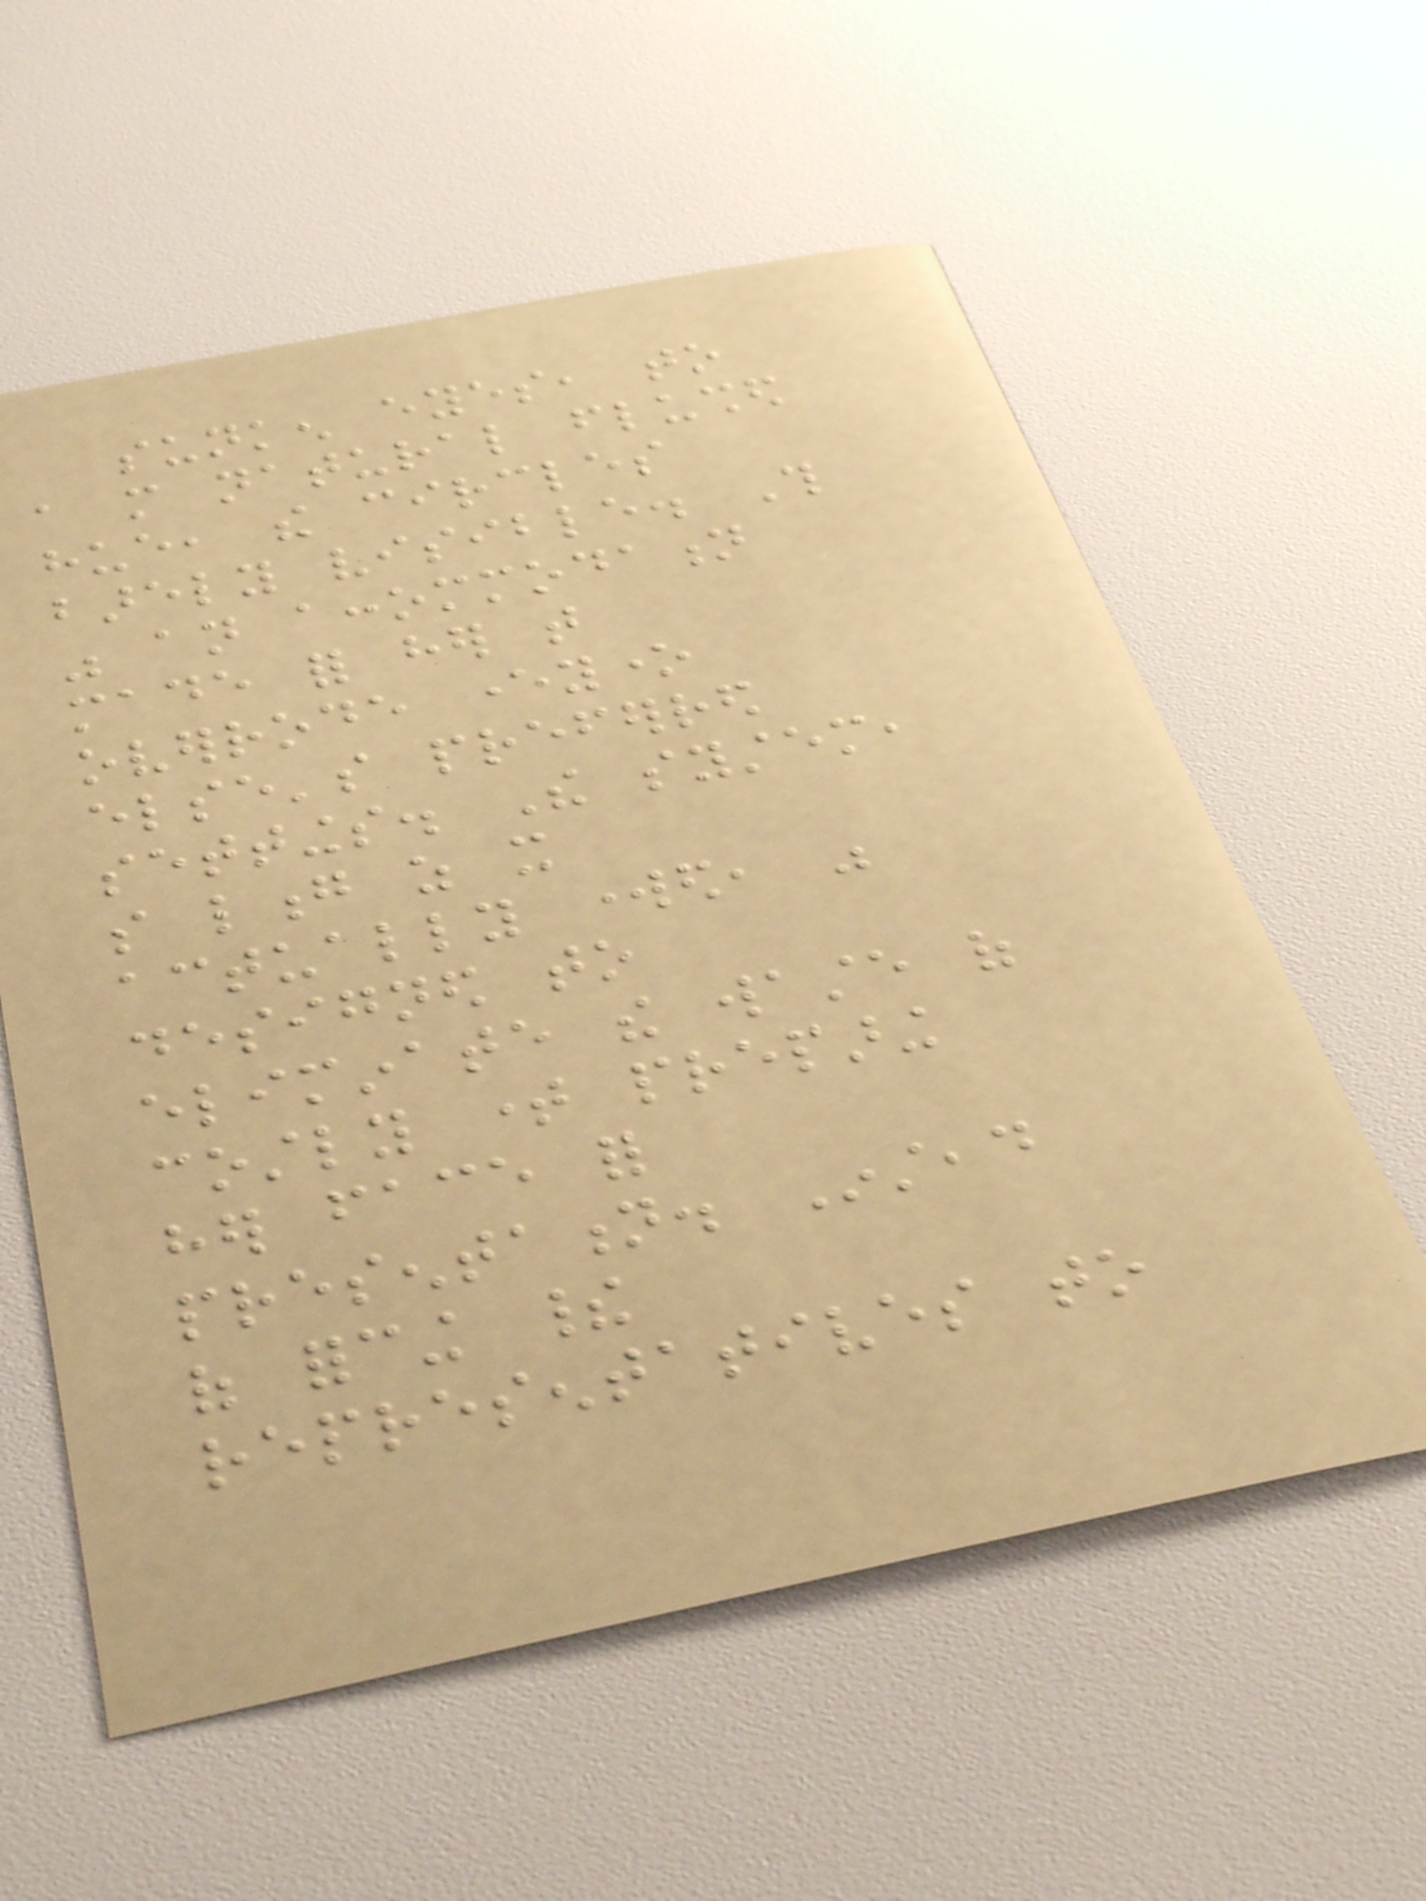sunken eyes, to
a more natural flushed
hue, the circles
barely visible. This
was an accommodation
made for her that
overrode everyone
else's preferred
settings. The system,
so long as it
actually worked, was
designed to
eliminate the waste of
costly time preparing
her face for
presentation. Instead
of forcing their
representatives to
